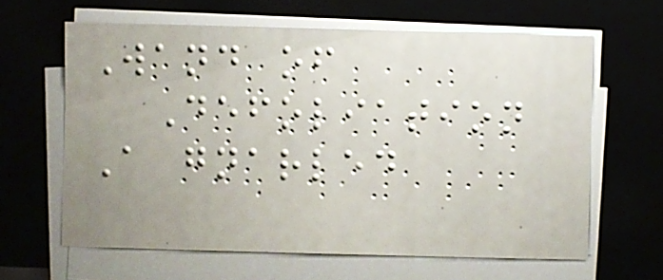Wand of
Defoliation
A gnarled
